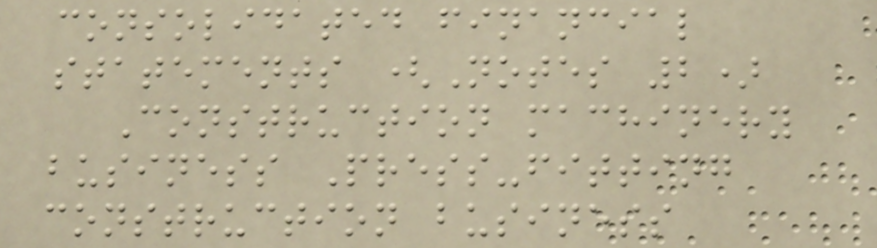consolidated financial
statements (Notes 2)
Construction machinery
business Press-fitting
construction business
